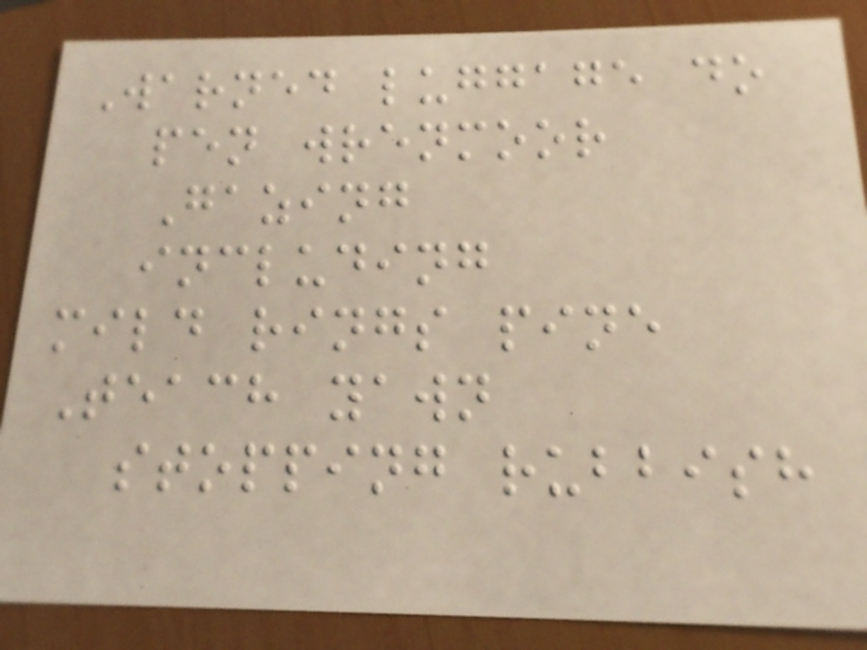Warned luggage do
pen wrenmoor
Gazing
including
mild rings pine
Teach yawn
stopping rubbish
